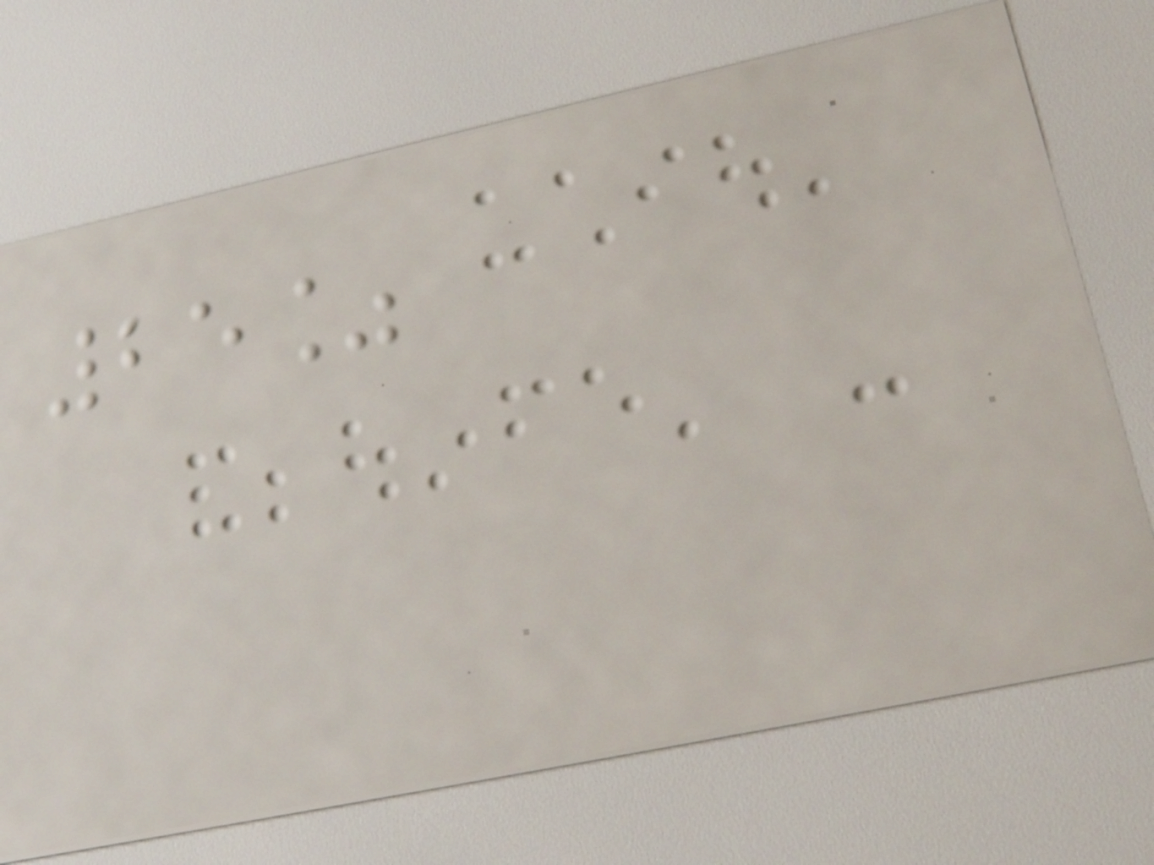25%
